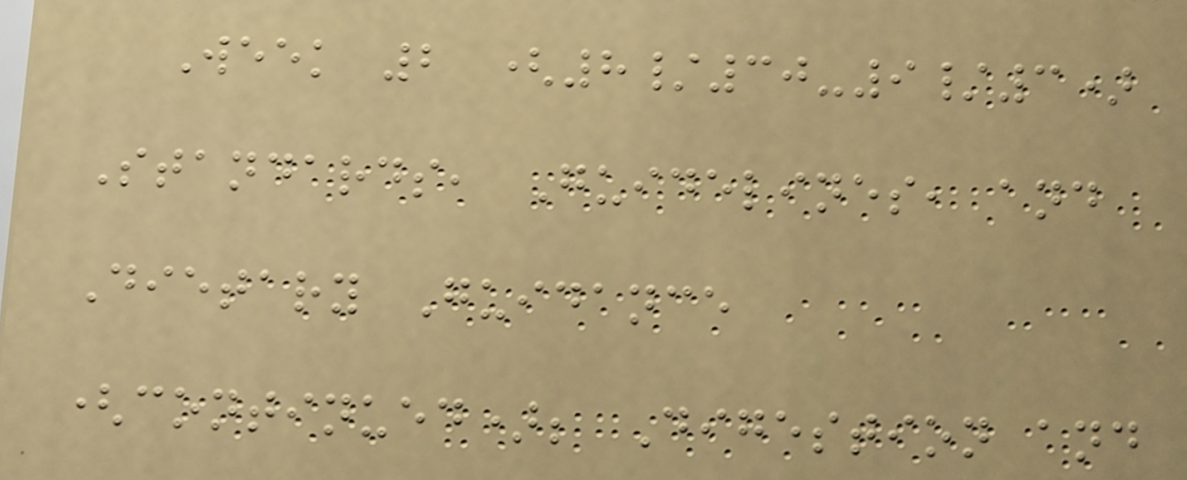Week 2 (8/30-9/3)
Standards, Guidelines, and
Dietary Guidance
(continued); Digestion and
